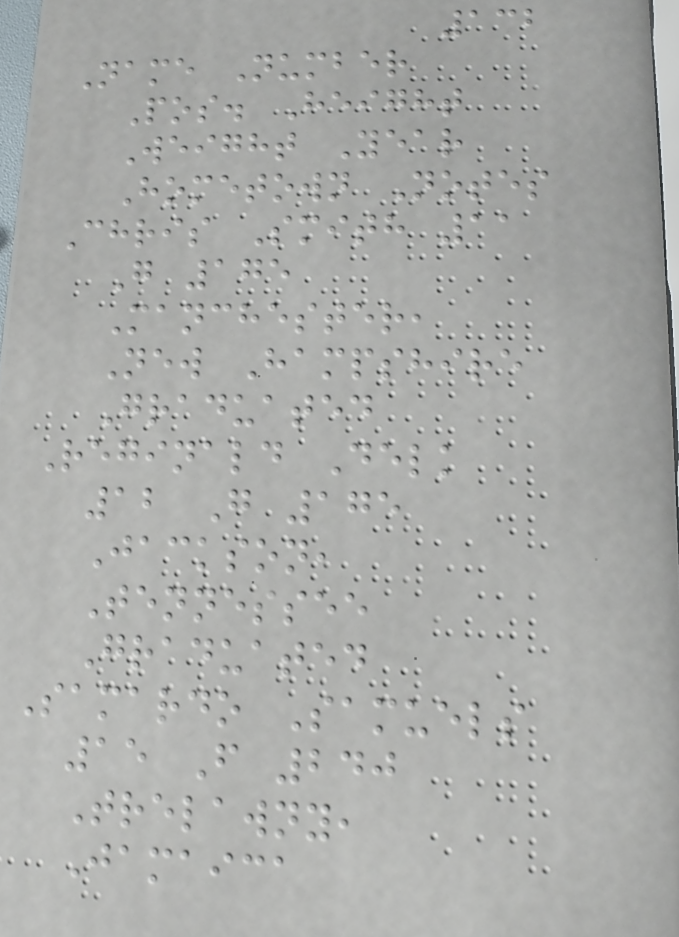132
Name Number
Pos. Height
Weight Year
Hometown Notes
Chris Smith 11
G 175
Manchester,
New Hampshire
Graduated
Reginald Delk
12 G 175
Jackson,
Tennessee
Graduated
Samardo Samuels
15 F 240
Trelawny,
Jamaica
